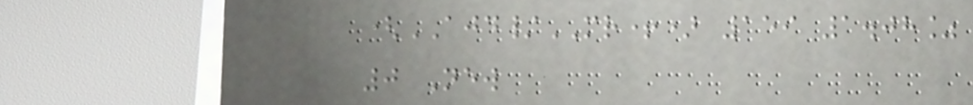(AJD/MR+) 159 1.08%
0 New
